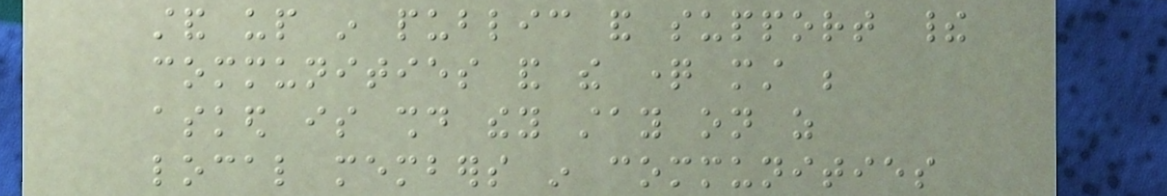stand up in public and support their
communities and the question must be
asked is should they stay on as
local members in communities
